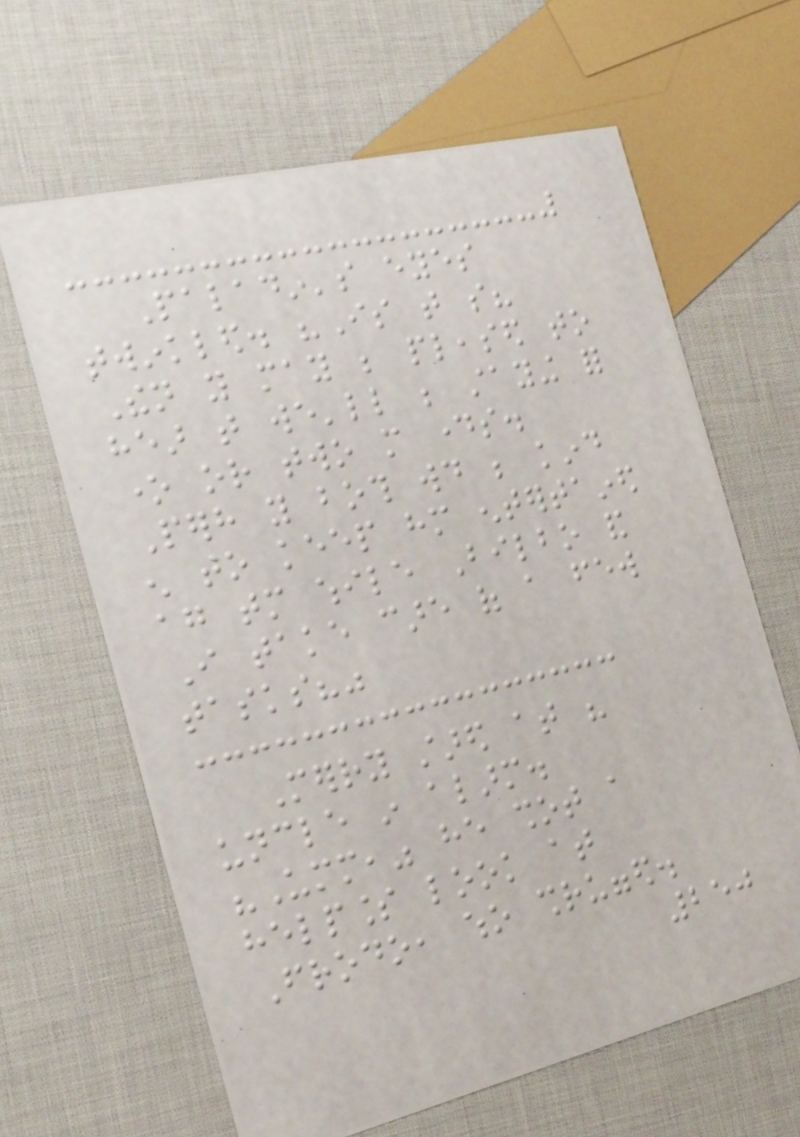Paladin's eyes
twinkled. "Is that so?
Then you may be pleased to
hear that we'll be staying for
one or two more days.
Perhaps you both would be kind
enough to keep him entertained
again tomorrow while Bilbo and
I take care of a few
tasks?"
Merry stared at his
uncle in alarm.
"Umm," he shot a
helpless look at
Frodo, who shrugged.
250
